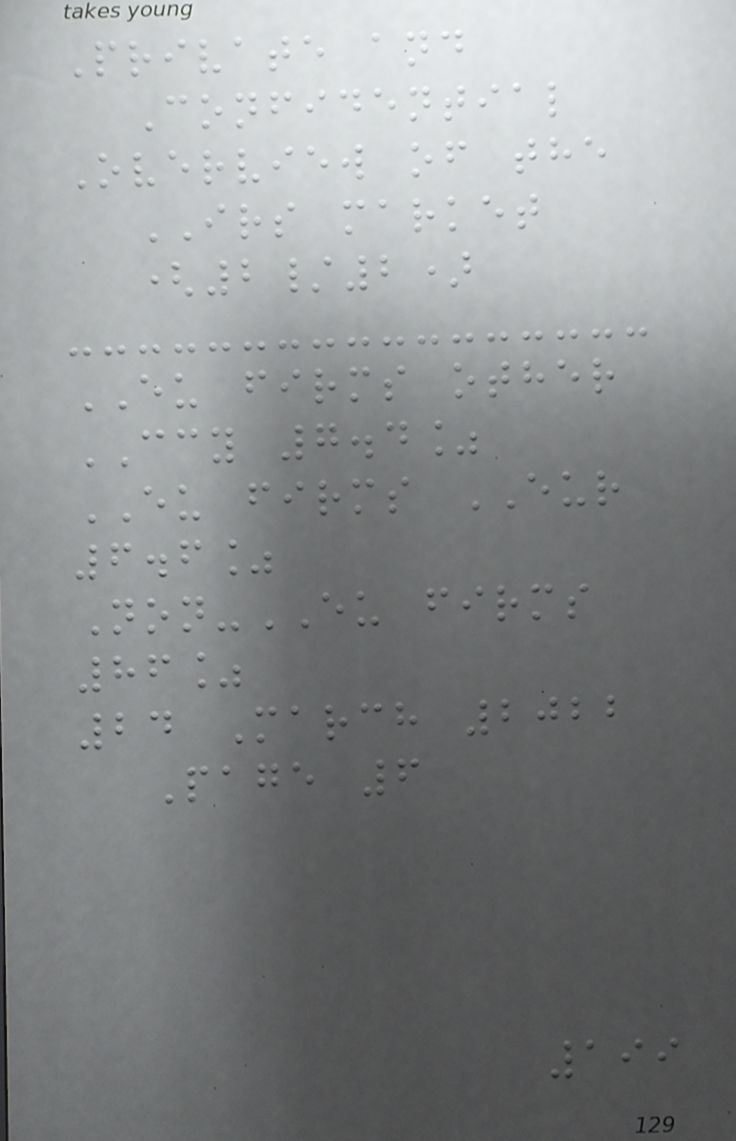Private and
Confidential
Overview of the
IRS market
(2/2)
EU firms other
CCY 7.4%
EU firms EUR
6.6%
Non-EU firms
86%
24 March 2022
Page 6
199
